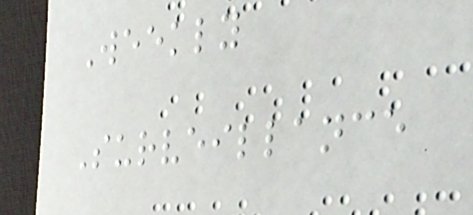Weekly
Surveillance
